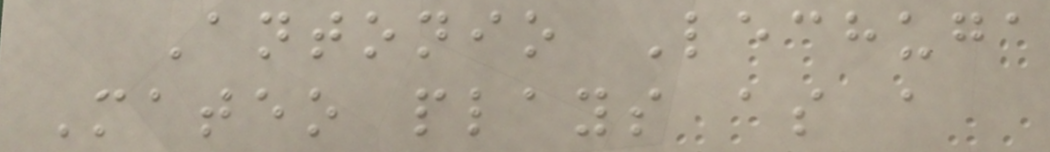Antonio Lechuga
Mateo plays as a
